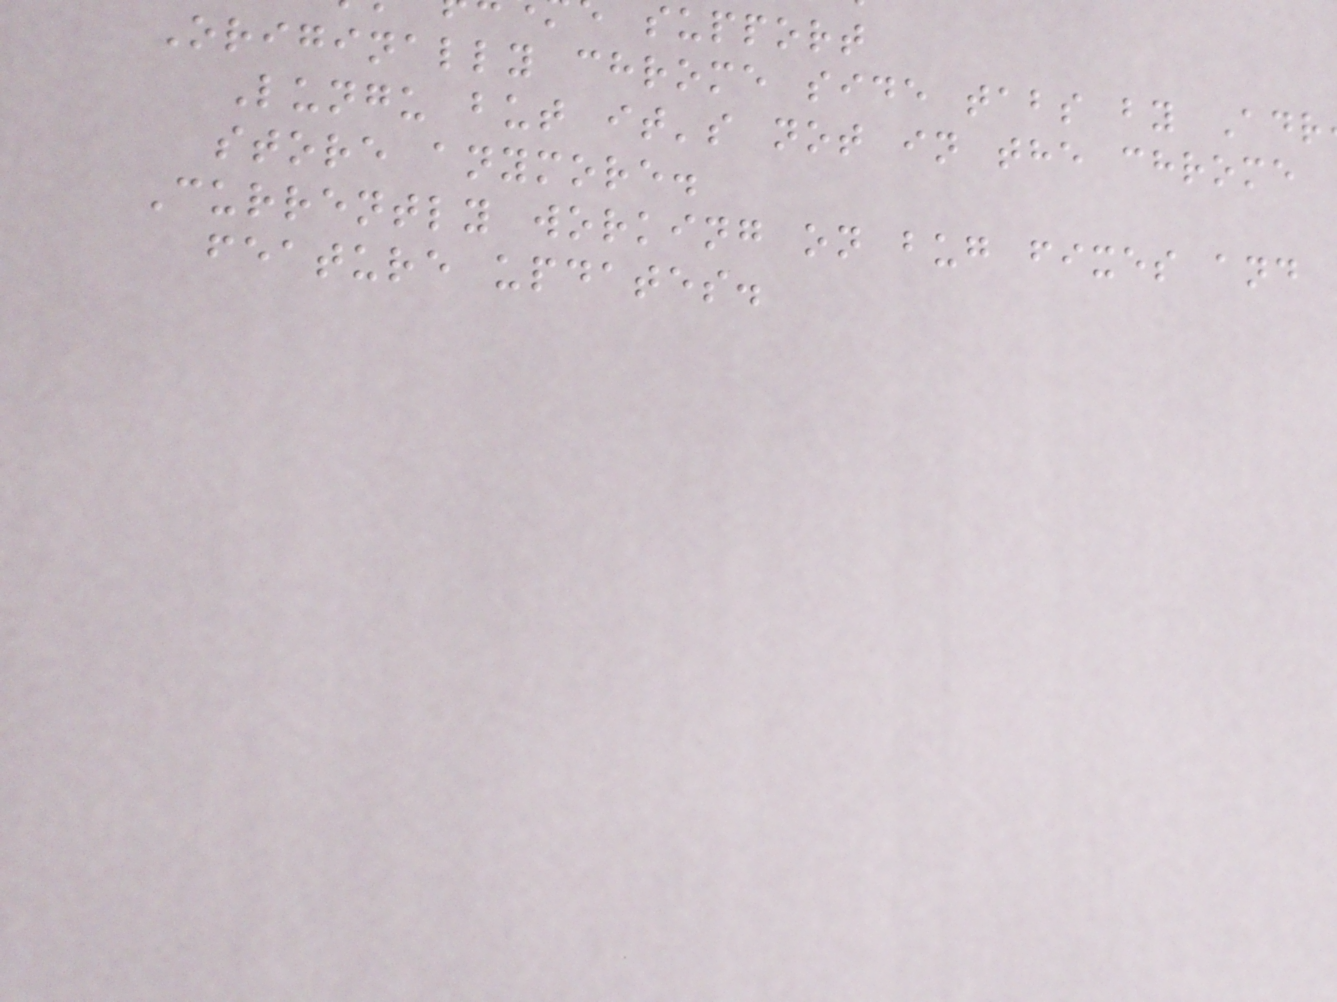support
Originally chrome side tabs by Adr
Lungu but it's not in the chrome
store anymore.
Currently working on bug fixes and
feature updates.
